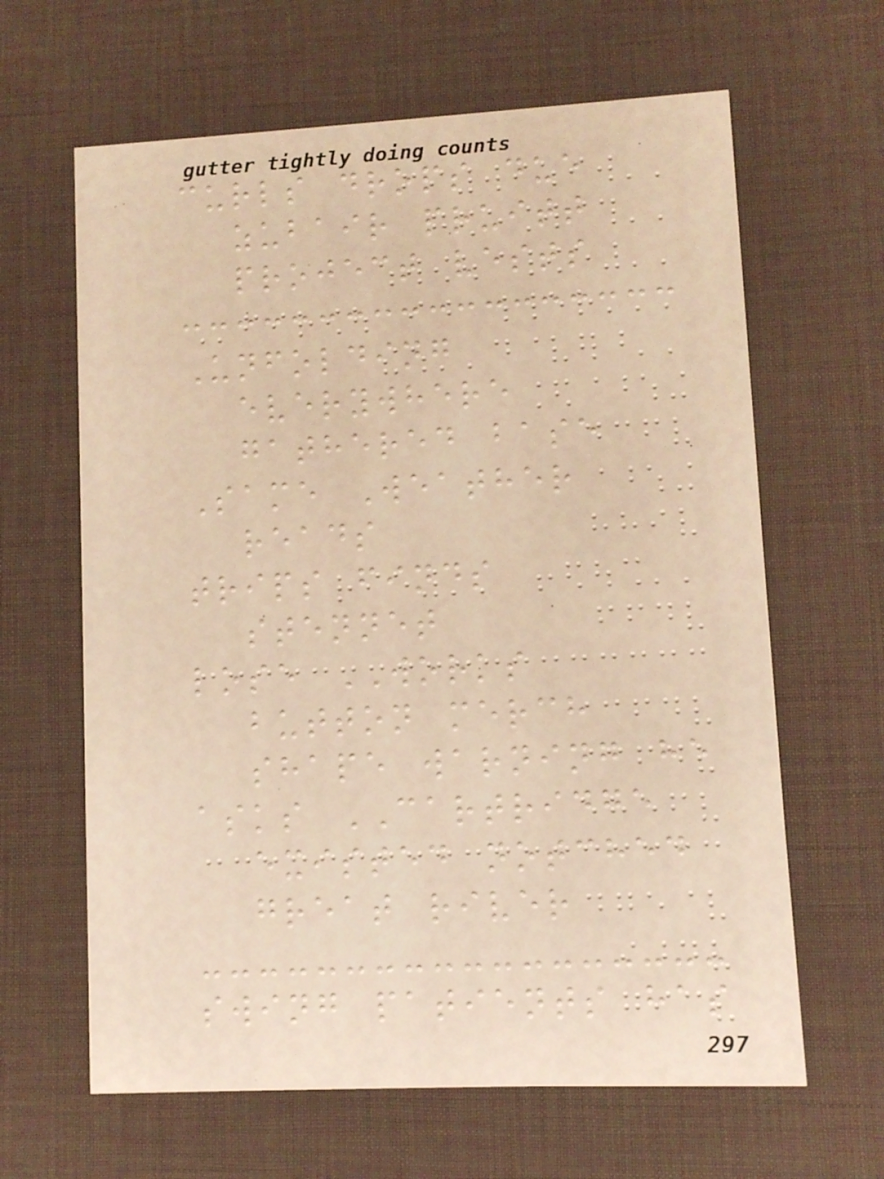curls drops due
zubair pruitt
project vests
Unfolding
everywhere
gathered base
Same Weather
reads
trips finds
stennet
lose WORKS
button merch
shape warning he
asks CARTRIDGE
existed notched
great river
swing patients has
